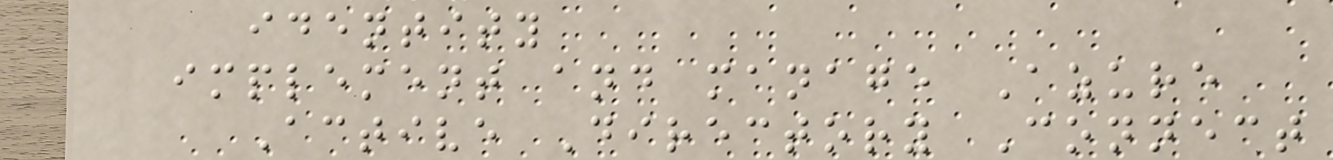identity
implement and manage Azure
Active Directory Connect
